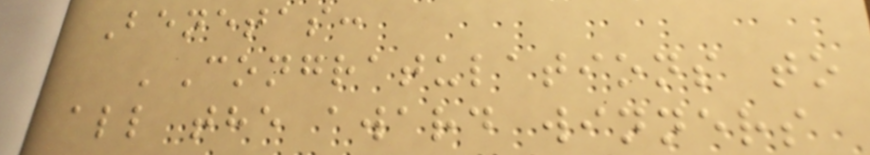Benetas:
'Congratulations to
all the award winners
